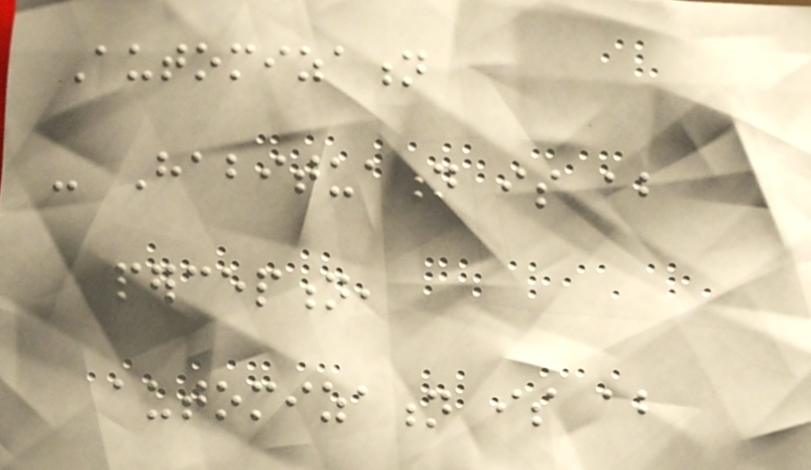Automization
- Habituation is about
perception,
automization is about
